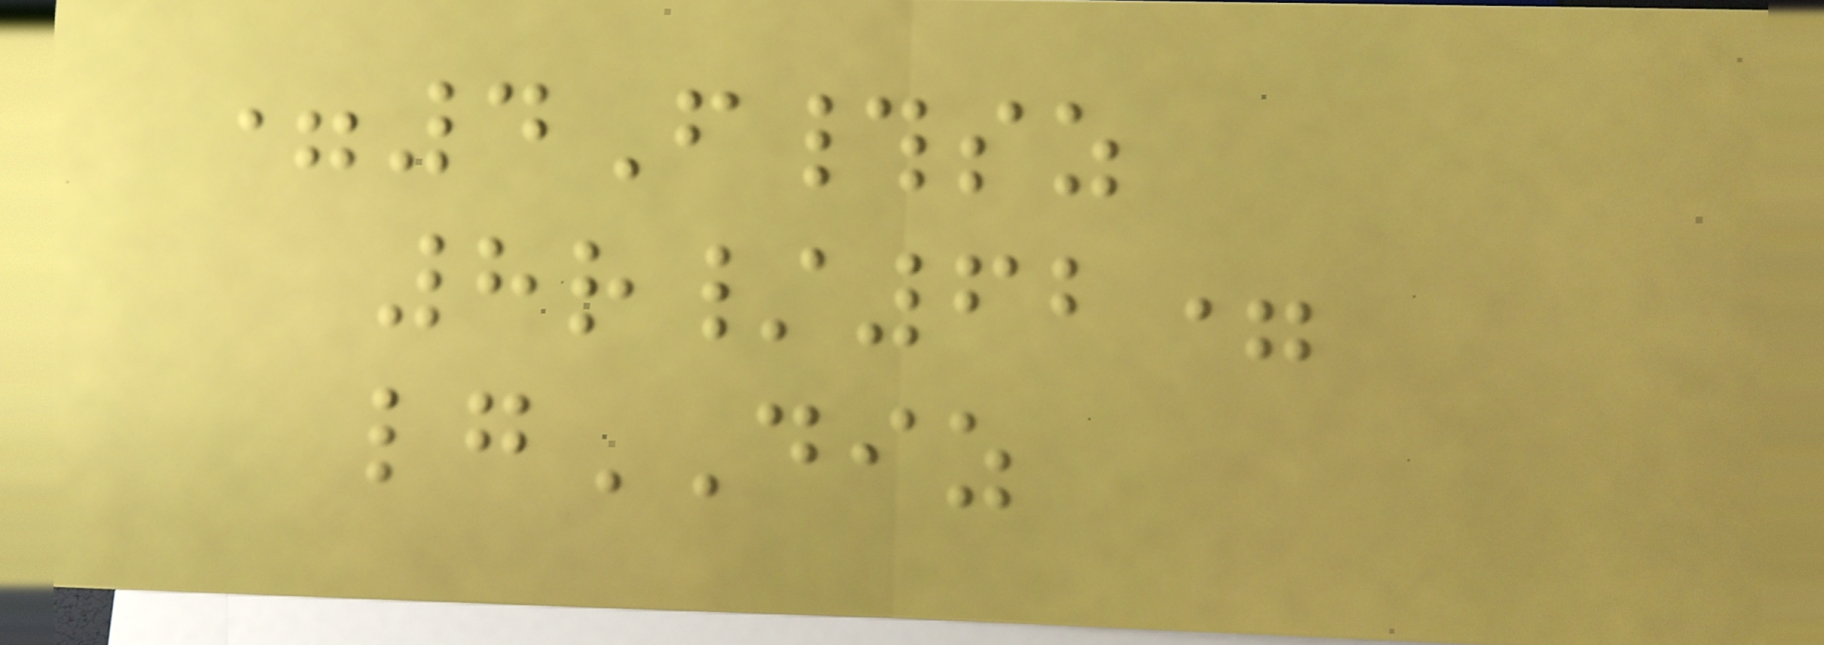=4F#sz
8r/62=
lgDIZ
